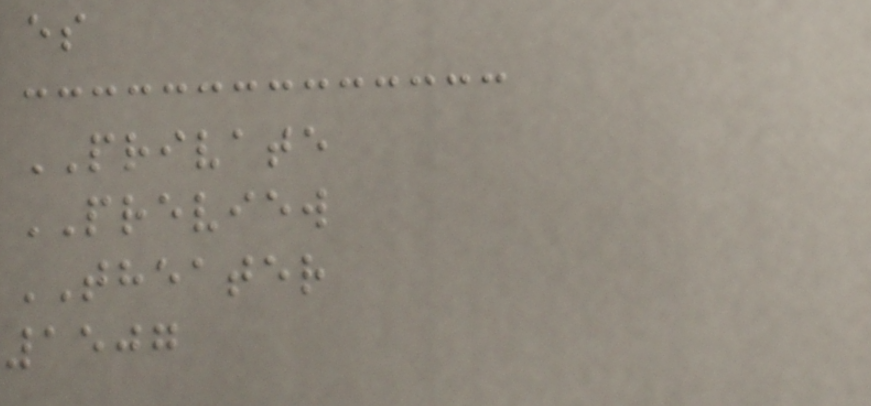es
PRIVATE
PREVIEW
THEATER
1507
